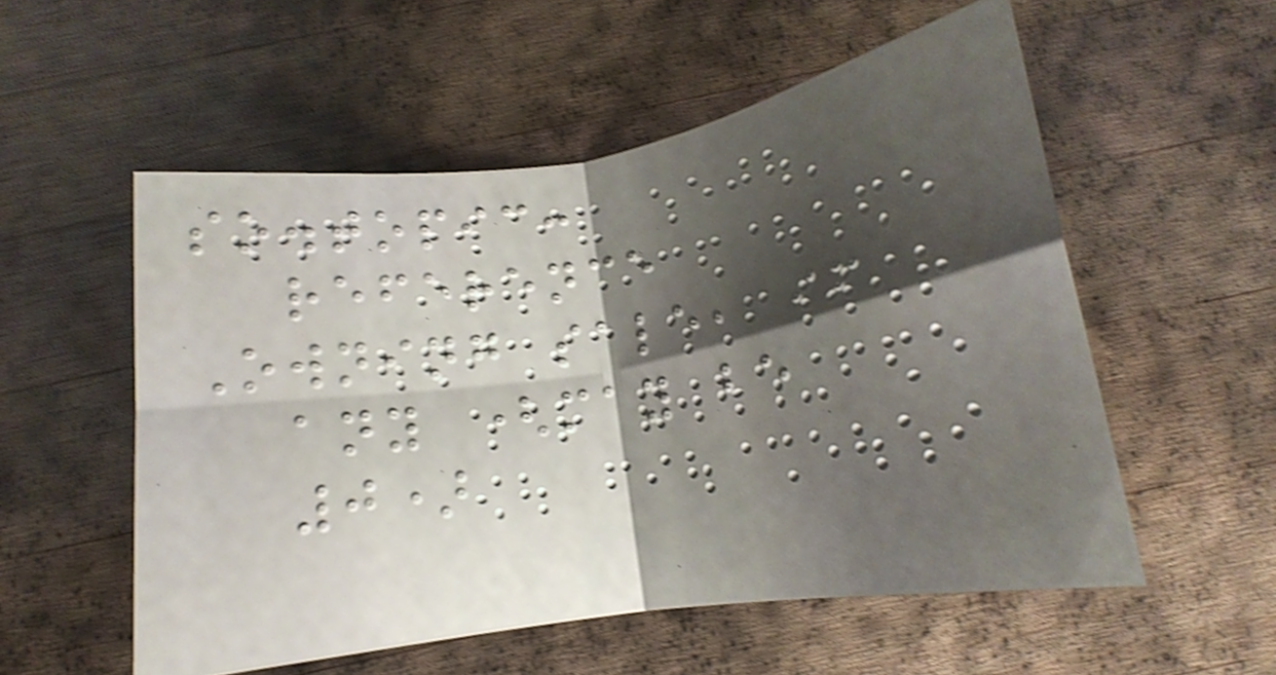so.topic:
reference
Owning sale, if
any (may be
0)
